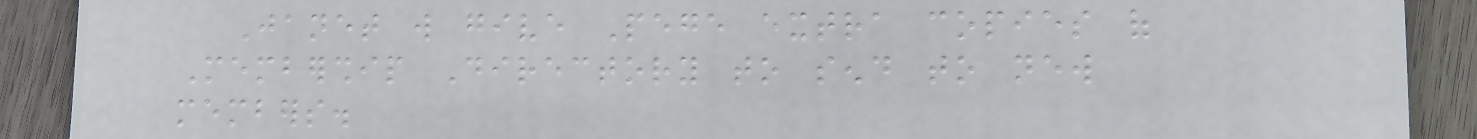Janet will give Pege extra copies of
Membership Directory to send to new
members.
